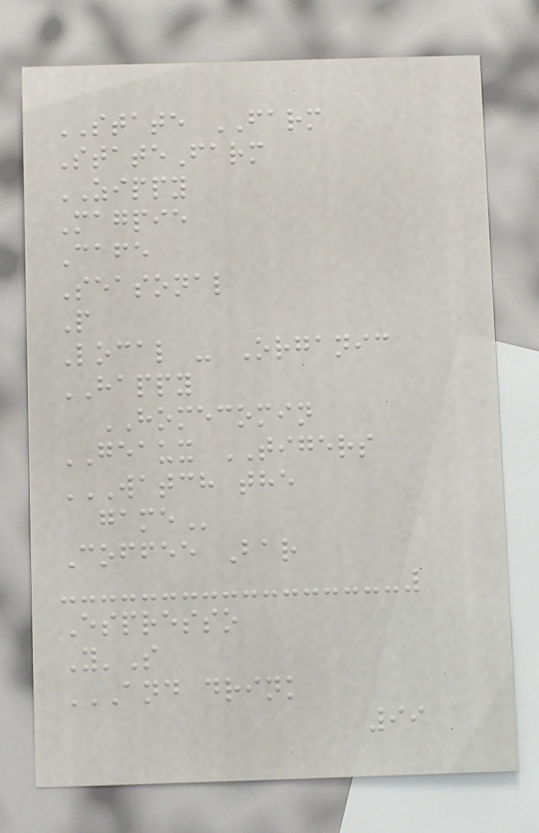STATE FARM
StateFarm
ZIPPY
Magpie
Cafe
Seasonal
P
Local - Organic
HAPPY
HOMECOMIN
GEAUX TIGERS
WATCH THE
GAME
Coffee Bar
Espresso
Y'S
AND DRINK
99
